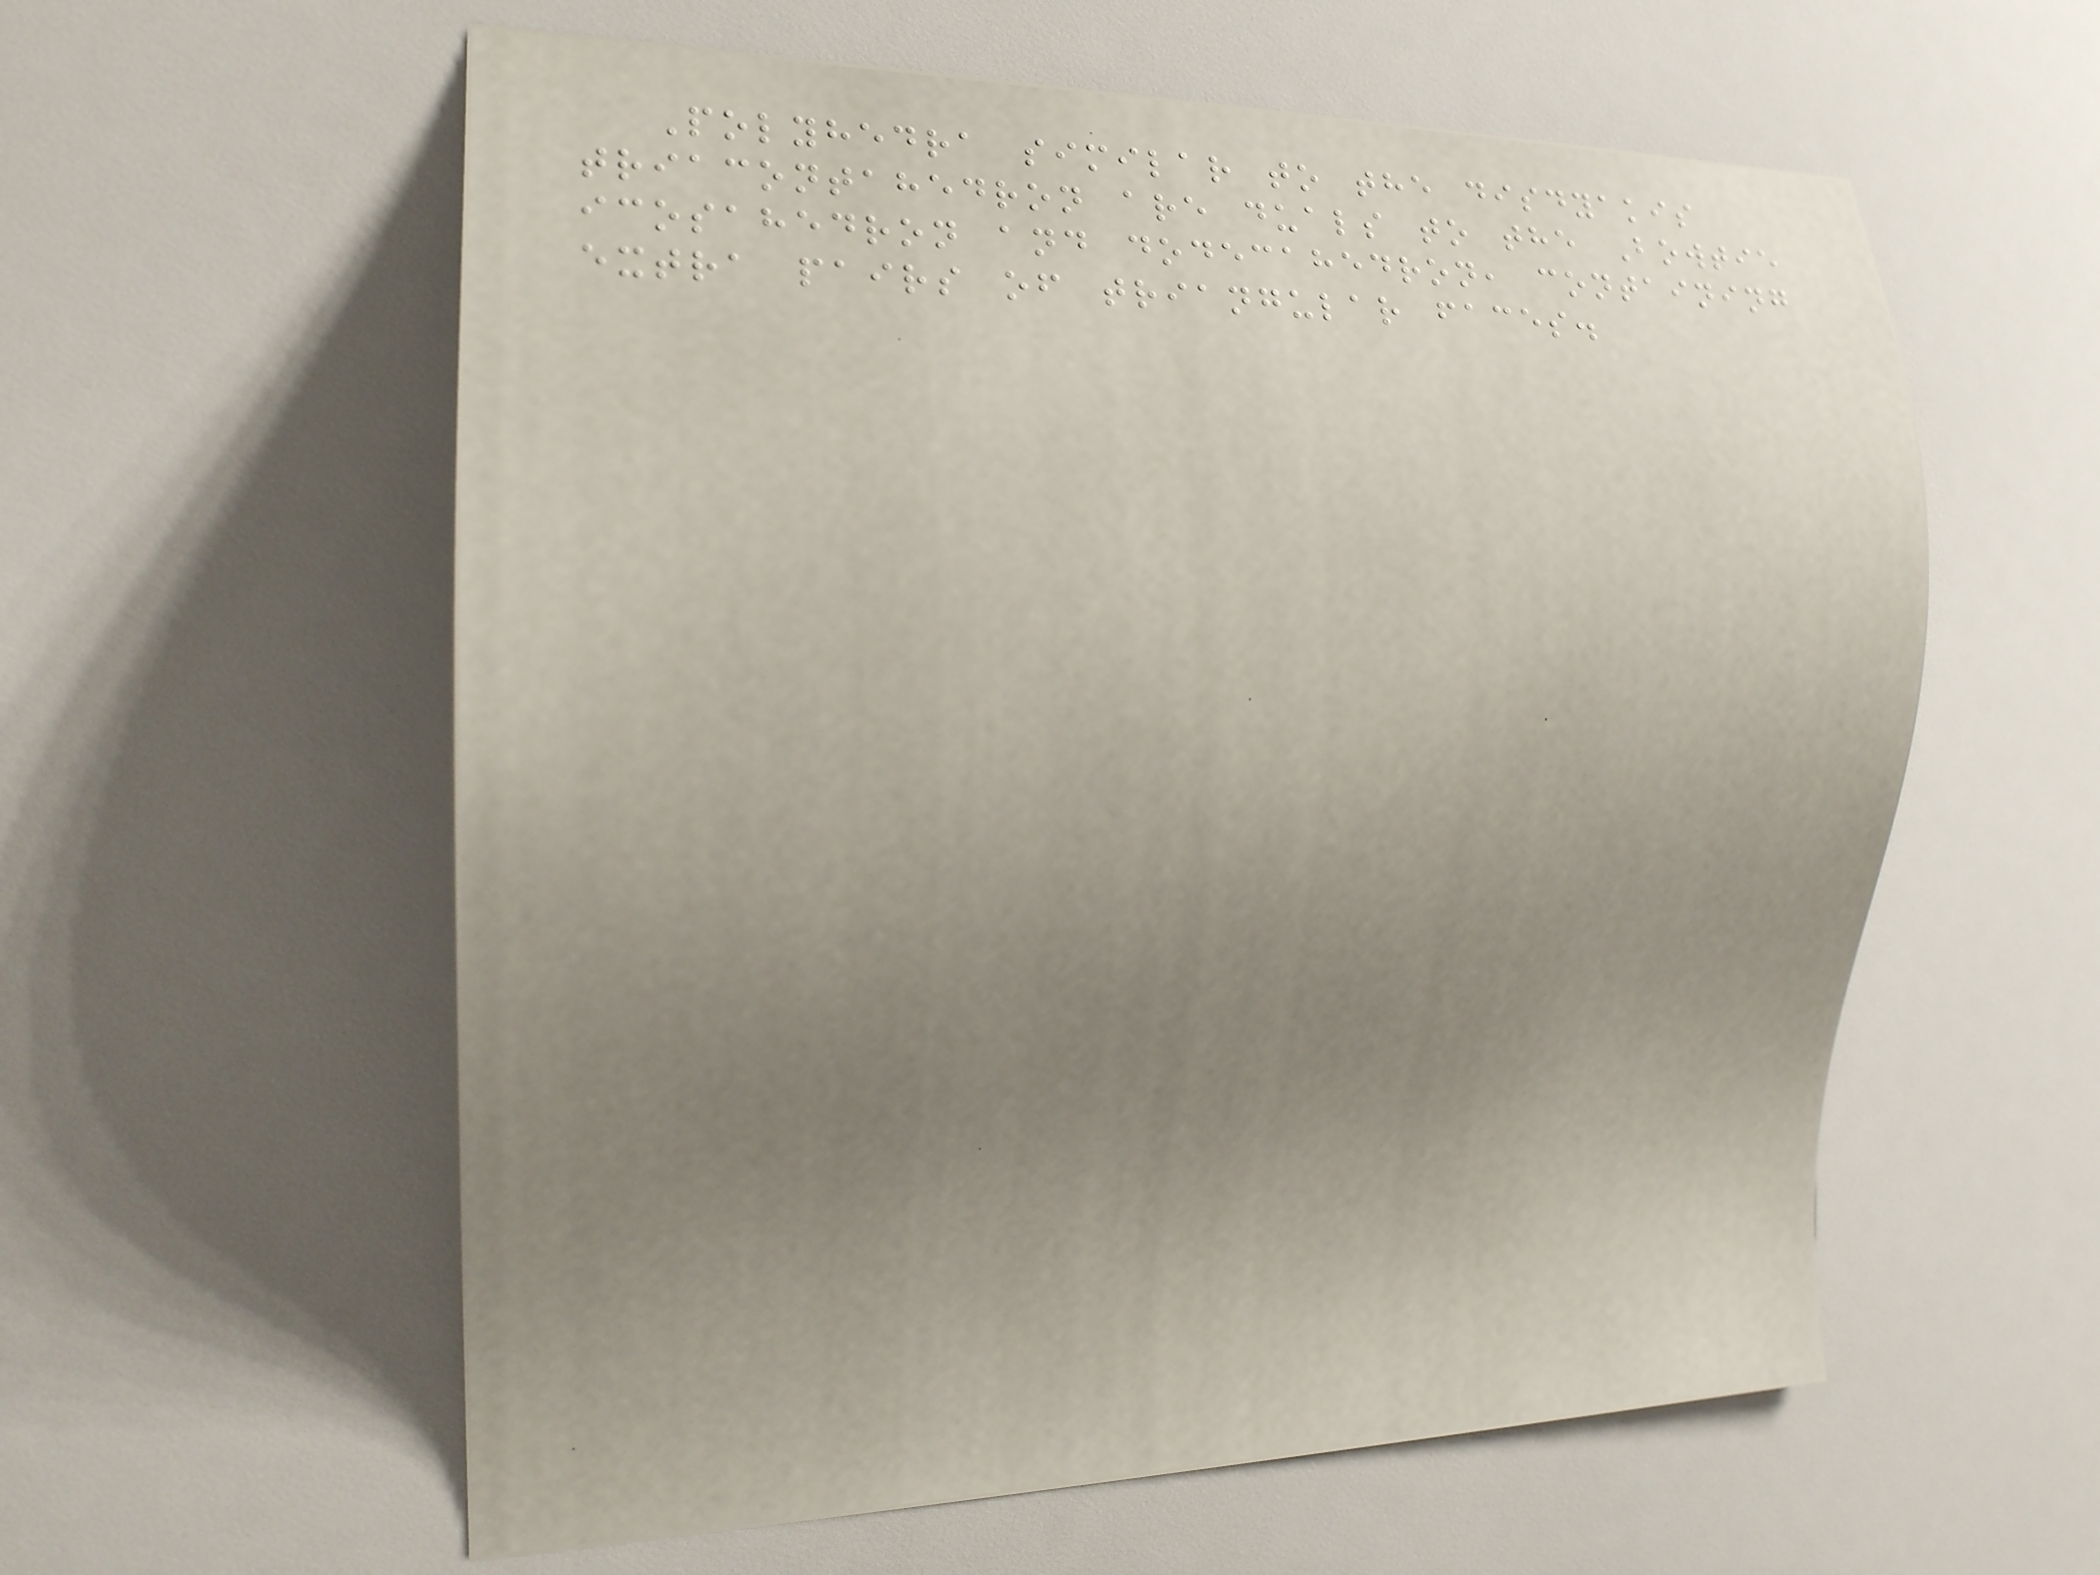Polyhedra similar to the disdyakis
triacontahedron are duals to the Bowtie
icosahedron and dodecahedron, containing
extra pairs of triangular faces.
